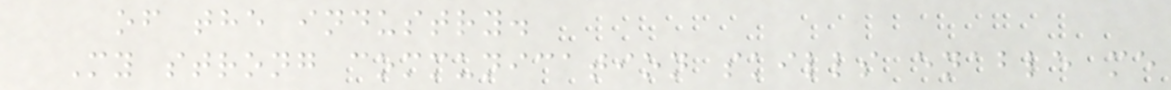of the industry.
My strong communication skills enable me
